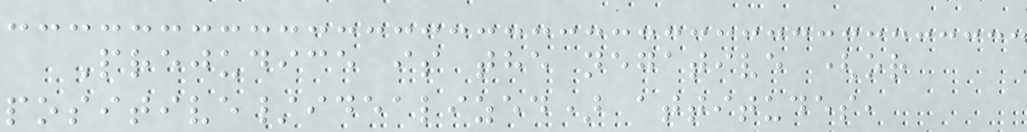Prejudice is the negative (or
positive/idealized) attitudes,
